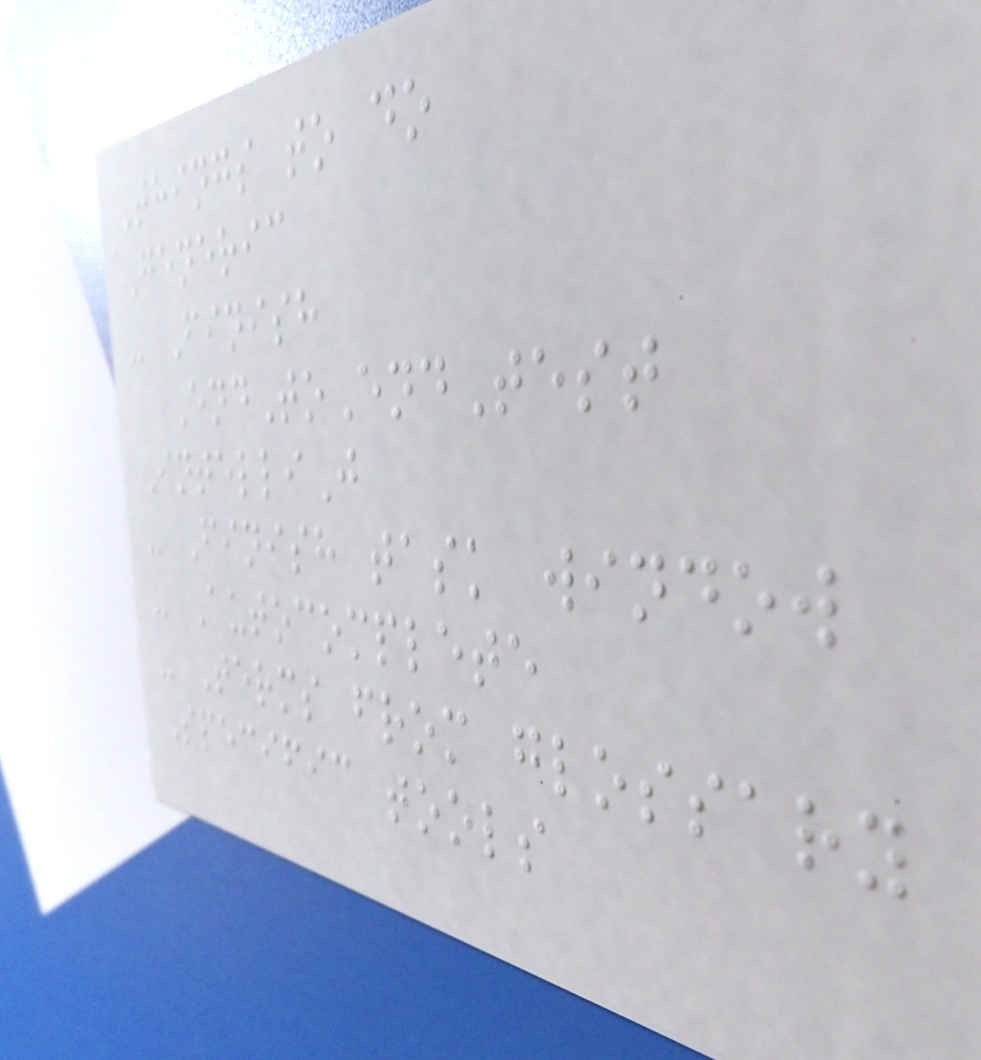Things to do
Generic
- Finish
EndToEndTest
IntelliJ
- Finish task window
- Autocomplete
- Terms from glossary
Specific tools
